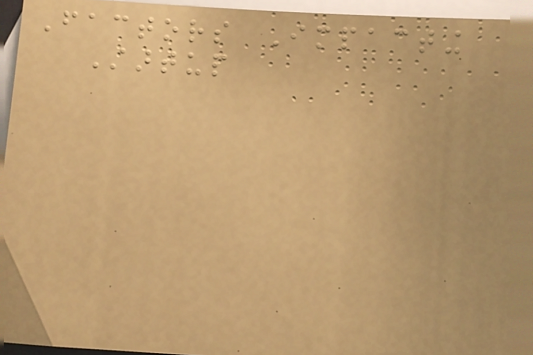Factors Impacting
Startup
